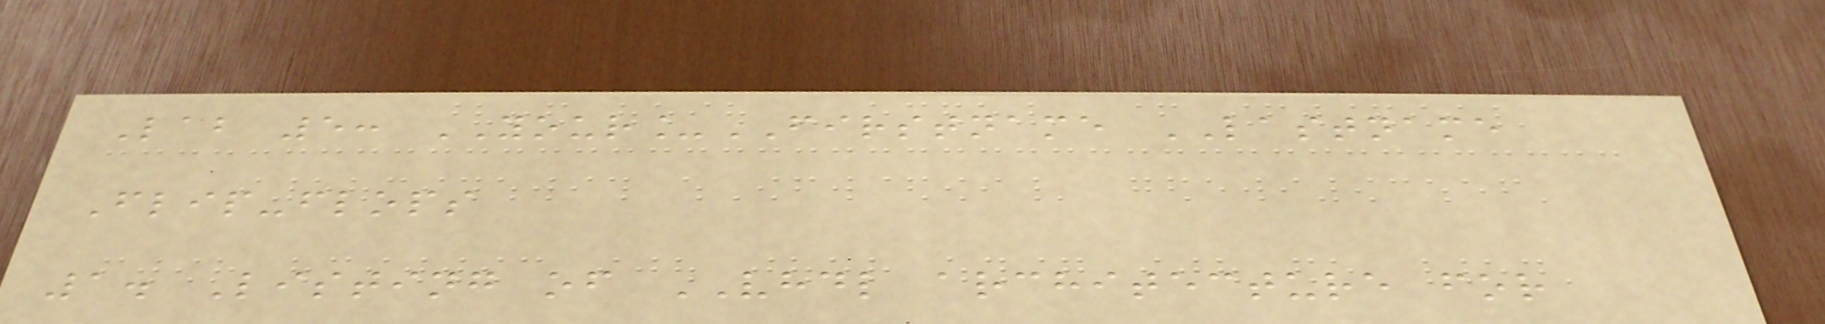Lab 5: YOUR_FIRSTNAME LASTNAME
Flip-flops
1. Listing of VHDL architecture for
